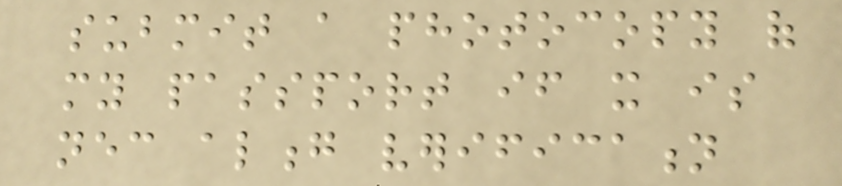submit a photocopy of
my passport if it is
necessary along verification
